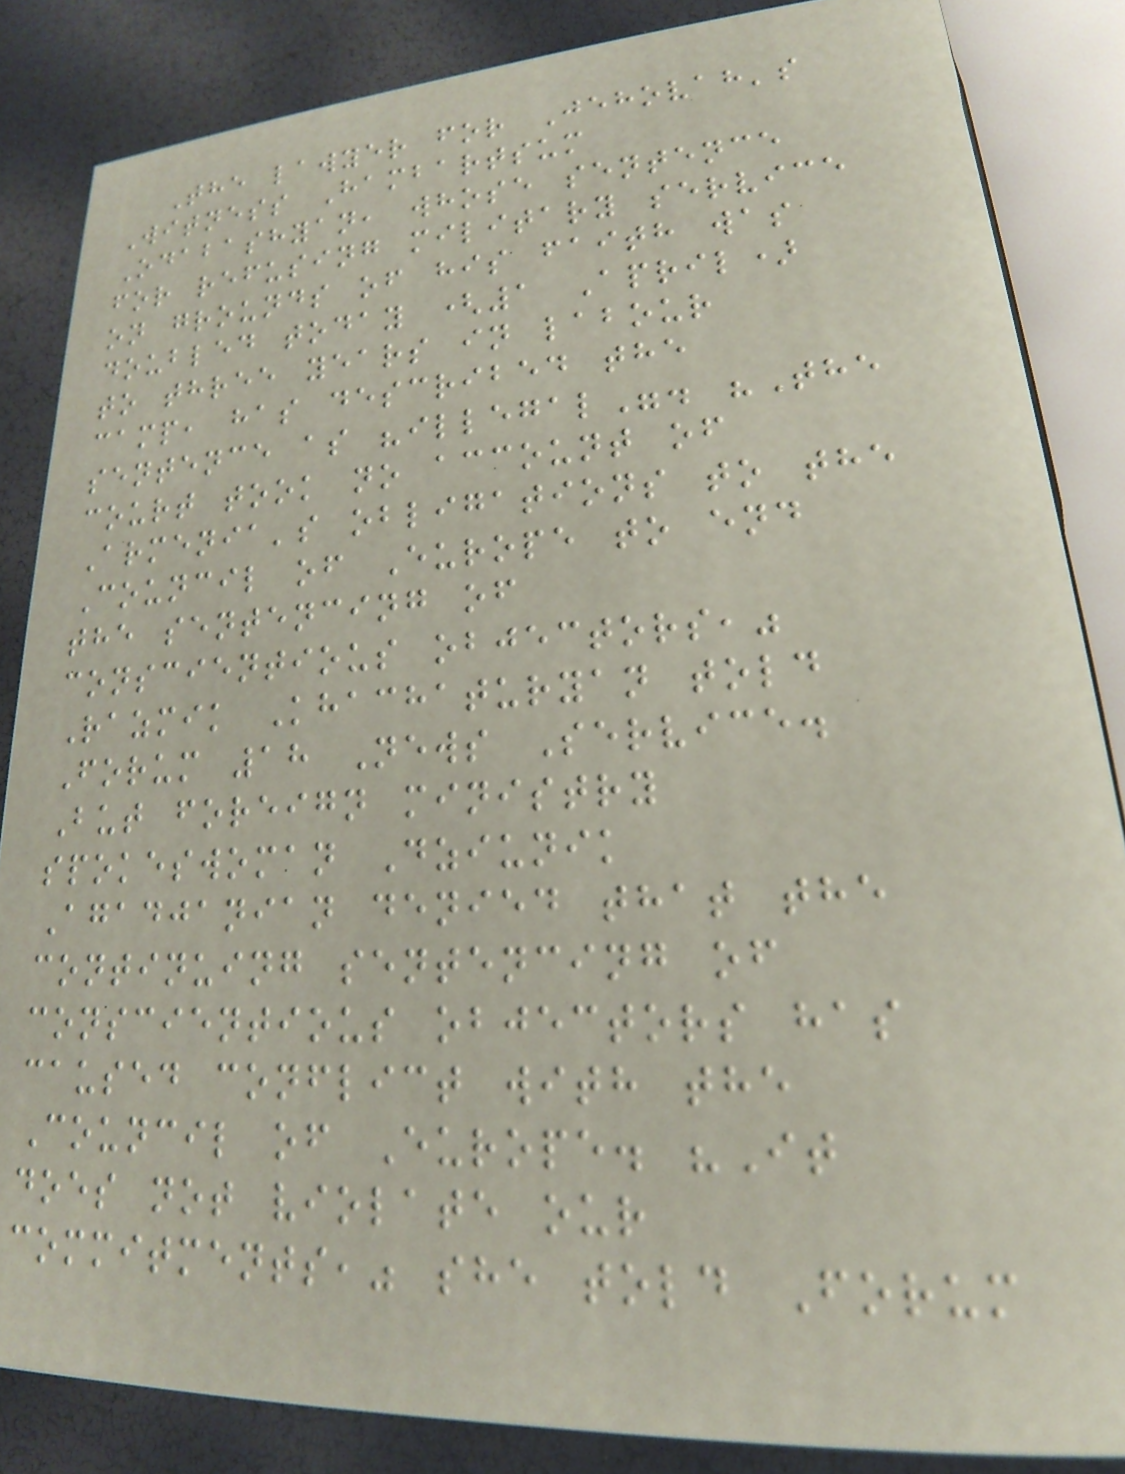The lawyer for Jehovah's
Witness Hambartsum
Odabashyan, whose sentence
for refusing military service
on grounds of his faith was
doubled today (1 April)
to three years in labour
camp, has described the
sentence as "illegal". "The
court took no account of
Armenia's obligations to the
Council of Europe to end
the sentencing of
conscientious objectors,"
Razmik Khachaturyan told
Forum 18 News Service.
But foreign ministry
spokeswoman Dziunik
Agadjanian denied that the
continuing sentencing of
conscientious objectors has
caused conflict with the
Council of Europe. "It
does not violate our
commitments," she told Forum
